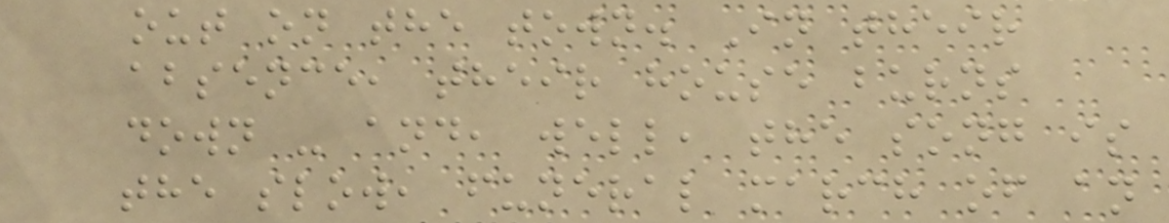out on the town. In their
absence, their house burns
down - and, well, the song is
the slow, funeral march of an
